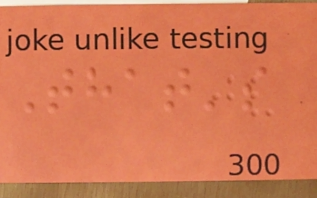That's
